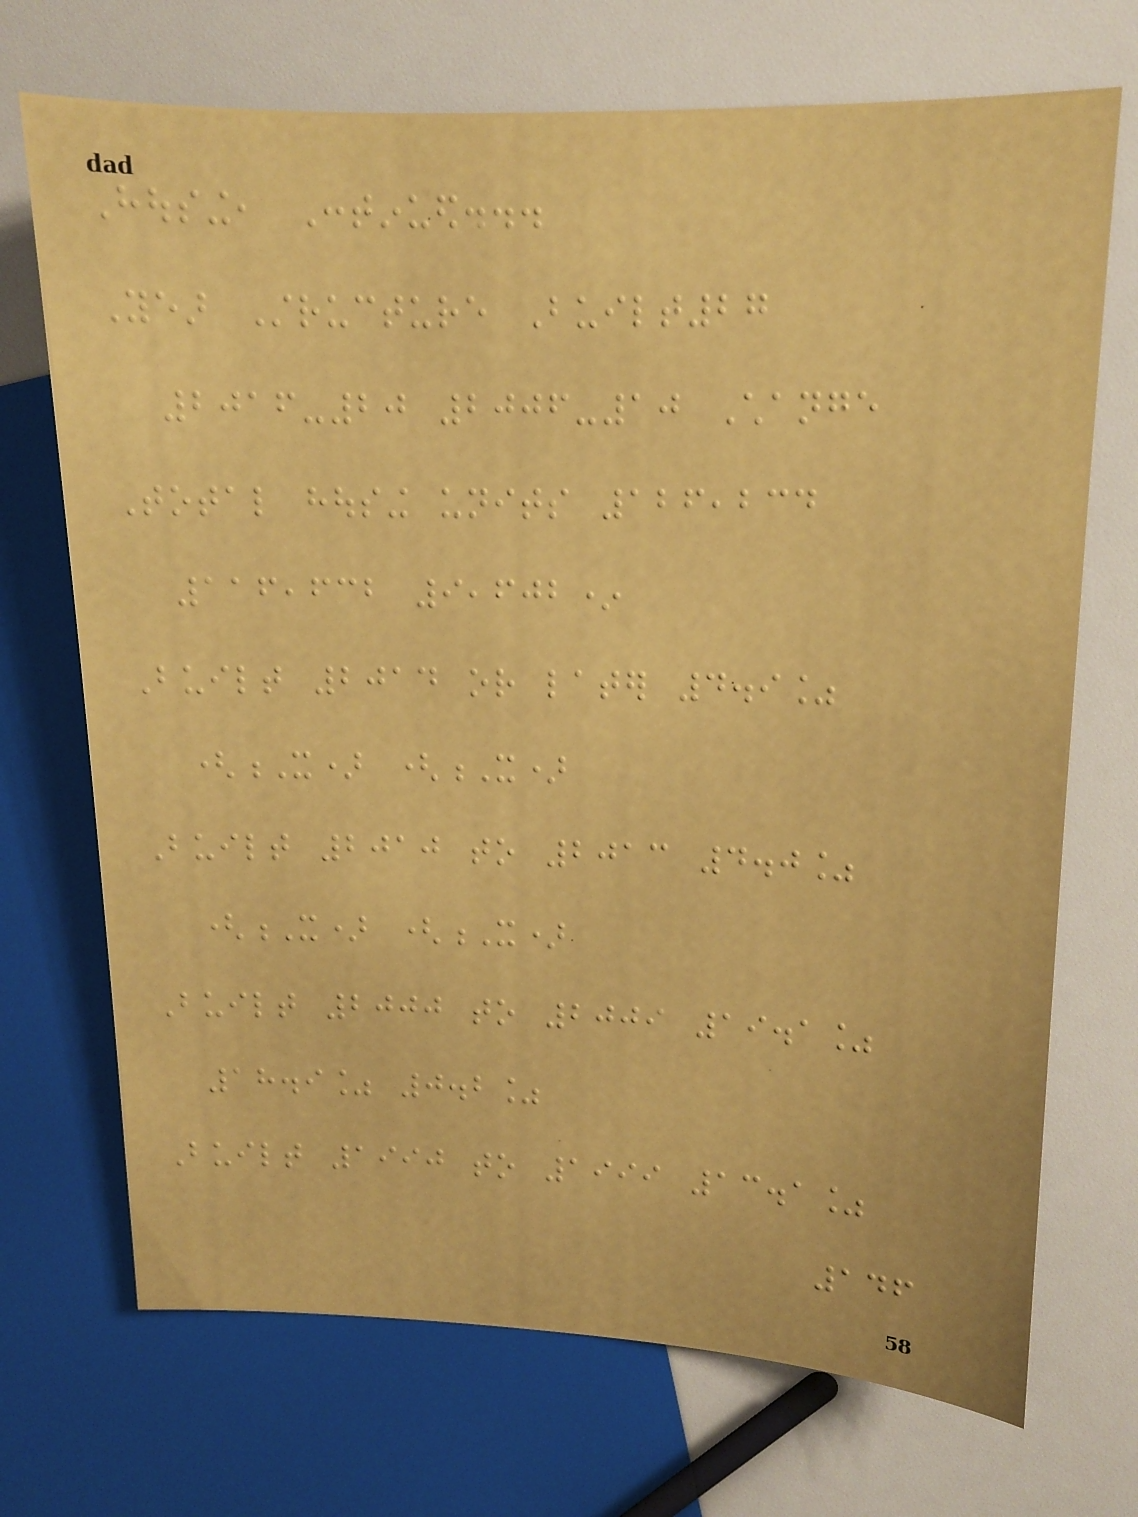Housing, Continued...
Year Structure Built27
2016-20 2006-10 Change
Total housing units 126,234
116,632 9,602*
Built 2014 or later 4.9%
(X) (X)
Built 2010 to 2013 4.0%
(X) (X)
Built 2000 to 2009 19.1%
18.9% 0.2%
Built 1990 to 1999 13.1%
146
